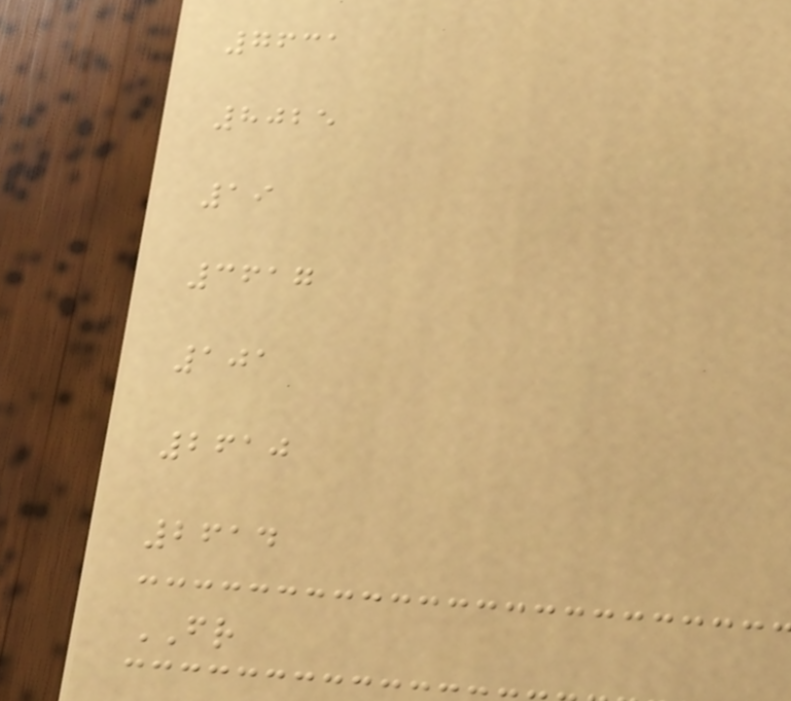7631
8025
19
3617
101
2610
2614
FR
